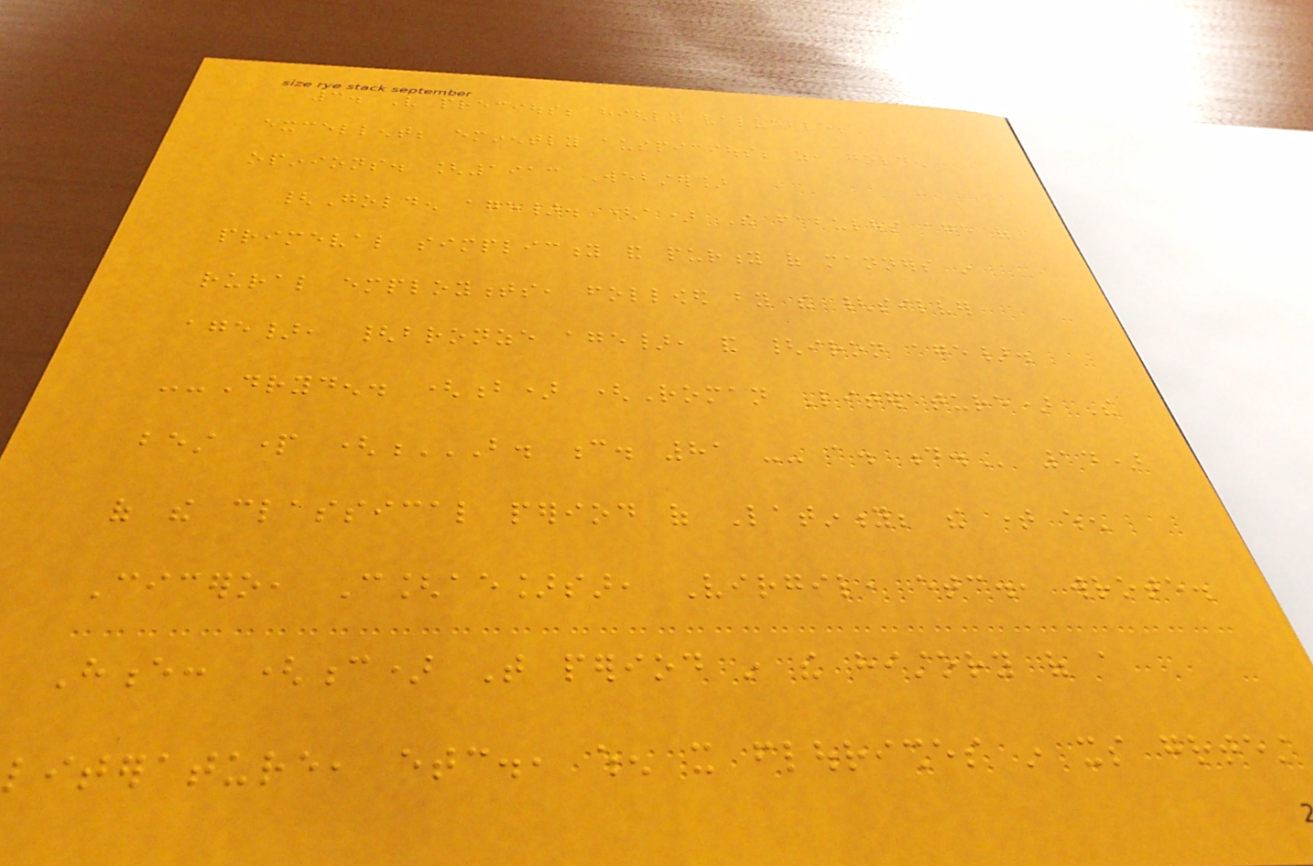3. Very precious; highly valuable;
excellent; eminently auspicious; as, golden
opinions. [1913 Webster]
{Golden age}. (a) The fabulous age of
primeval simplicity and purity of manners in
rural employments, followed by the {silver
age}, {bronze age}, and {iron age}.
--Dryden. (b) (Roman Literature) The
best part (B. C. 81 -- A. D. 14)
of the classical period of Latinity; the time when
Cicero, C[ae]sar, Virgil, etc., wrote.
Hence: (c) That period in the history of a
literature, etc., when it flourishes in its greatest
